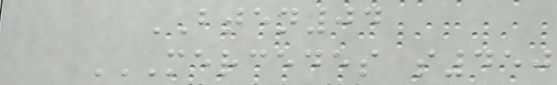BTEN04
MERCEDES S450
